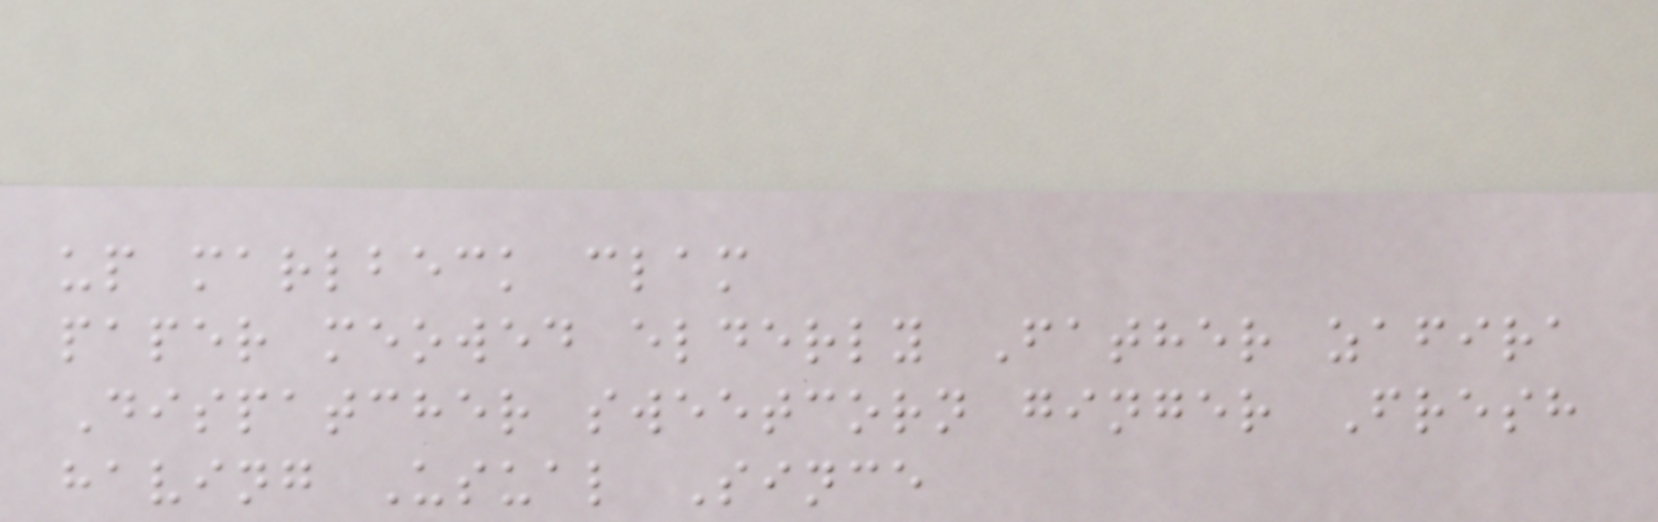up marlbeck clam
paper meowed elderly Father zafira
Dispatcher sweetcorn ginger Fresh
having Usual Since
